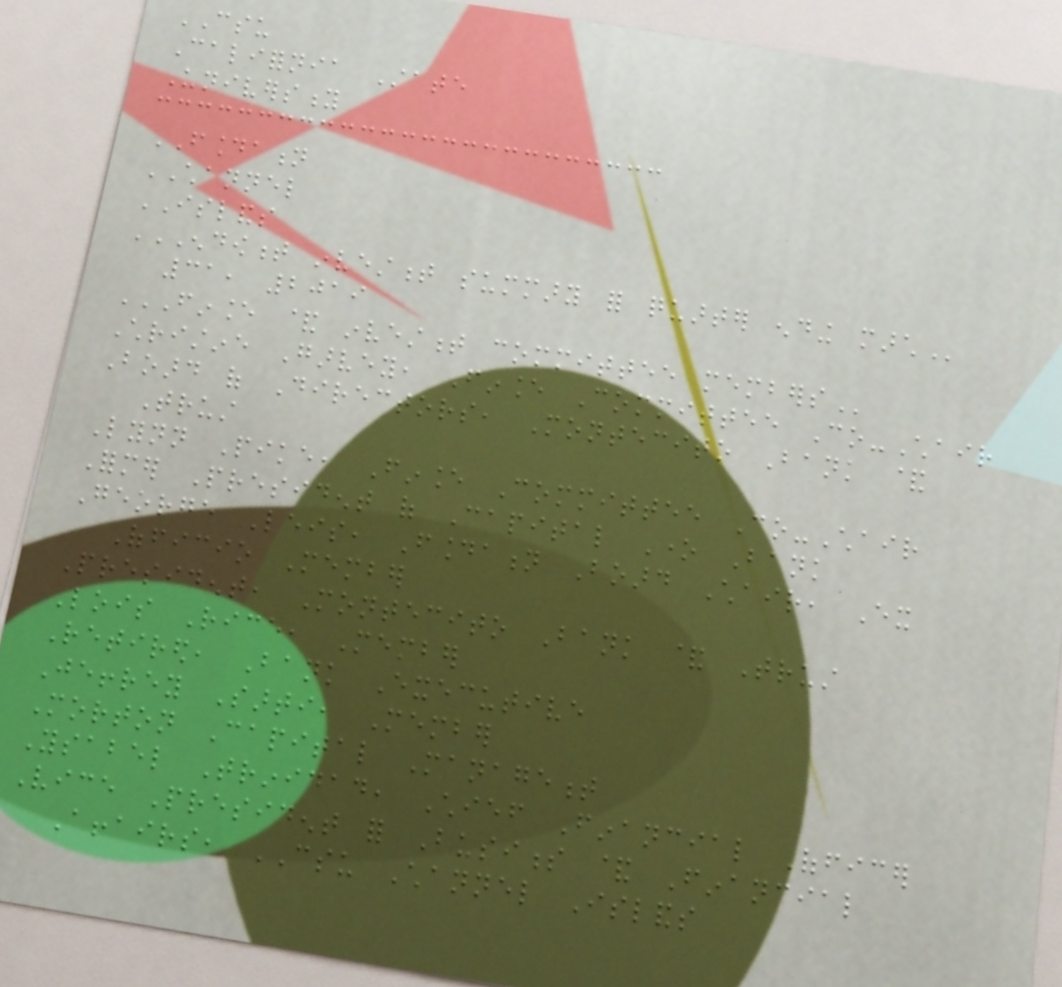CSU
California State
University
FOUNDATION
CHANNEL
ISLANDS
ENDOWMENT INVESTMENT SUMMARY FOR QUARTER ENDING MARCH
31, 2019
FINANCE & INVESTMENT COMMITTEE MEMBERS
Christine Garvey, Finance Committee Co-Chair
Board of Directors, Montecito Bank &
Trust
Lynn Pike, Finance Committee Co-Chair
Former President of Capital One Bank
George Leis, Foundation Board Chair, Ex
Officio Member
President, Montecito Bank & Trust
Lois Rice, Member
Retired, Bank Executive
Jeffrey Sarti, Member
Morton Capital Management
Ysabel Trinidad, Chief Financial Officer
Vice President for Business & Financial
Affairs, CSU Channel Islands
